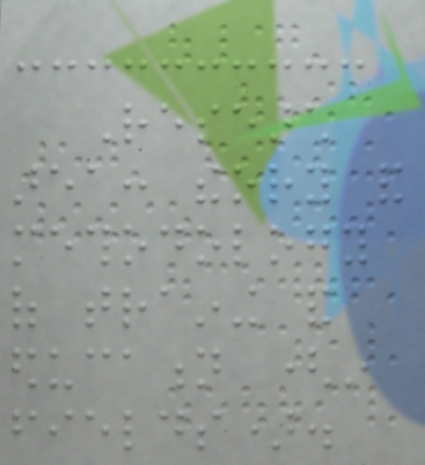Research
area: theory and
methodology
of training and
education (in
fields).
